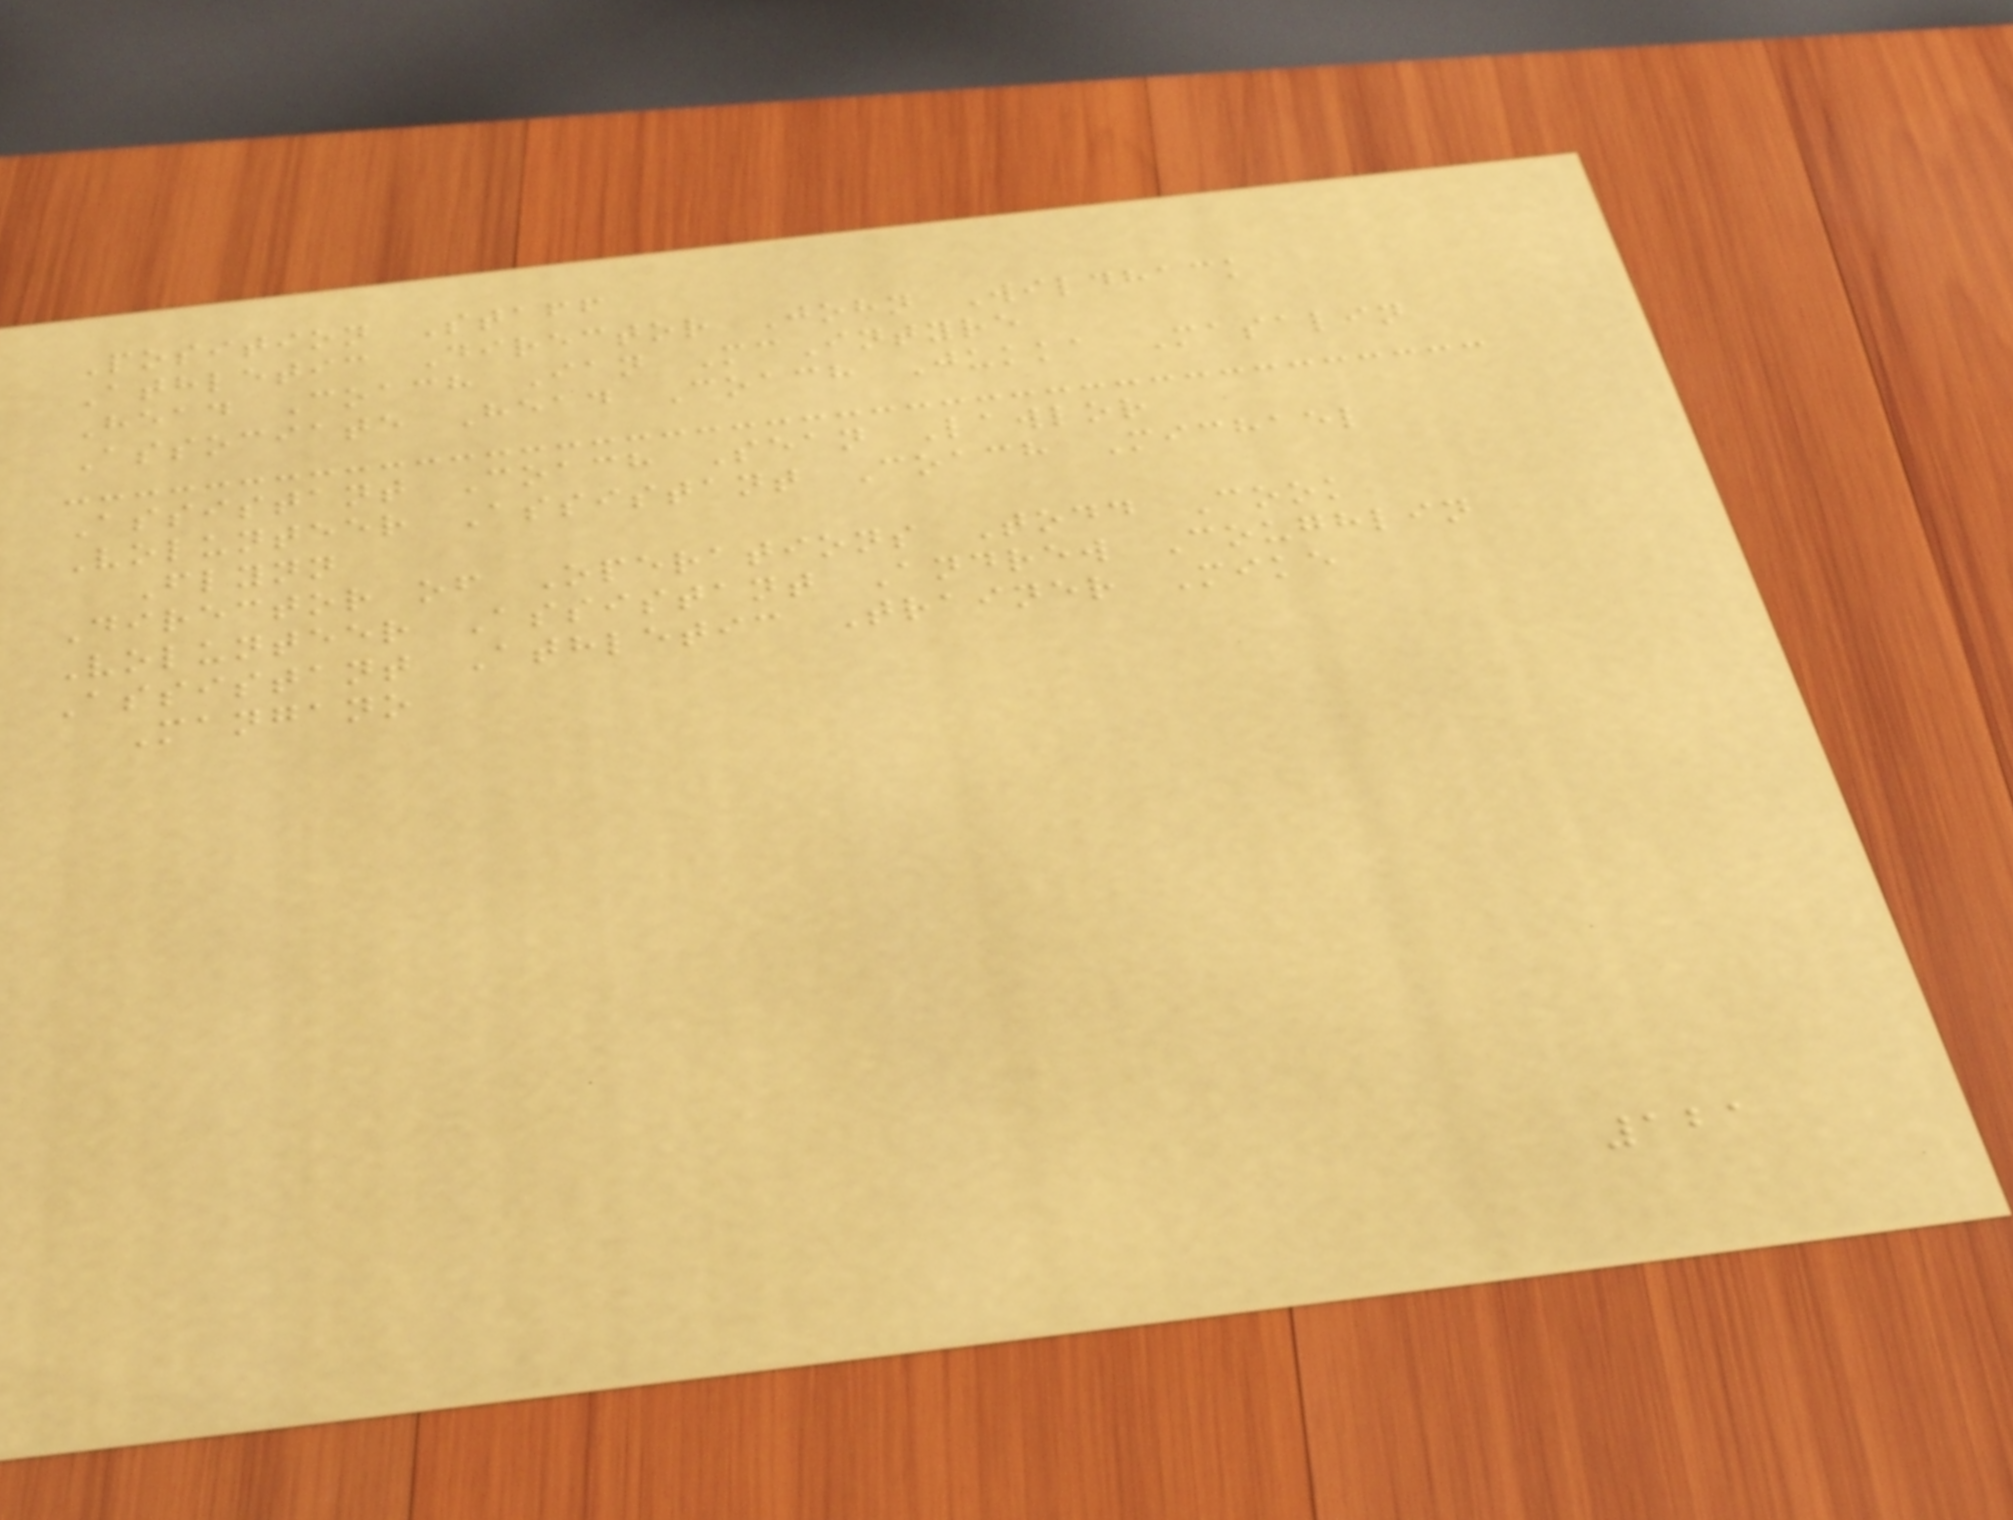Position Staff
Athletic Director John Wildhack
Head Coach Ian McIntyre
Associate Head Coach Jukka Masalin
Assistant Coach Sean Lawlor
Volunteer Assistant Coach Michael
Flynn
Director of Operations Todd Cook
Volunteer Assistant Andrew Coughlin
Assistant Athletic Trainer Mike
Mangano
121
